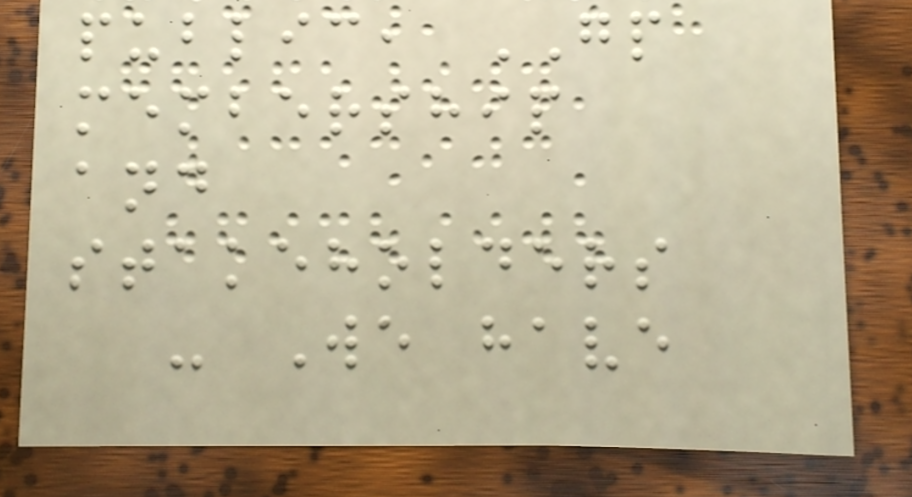public, GP
membership
and
stakeholders
- We have
